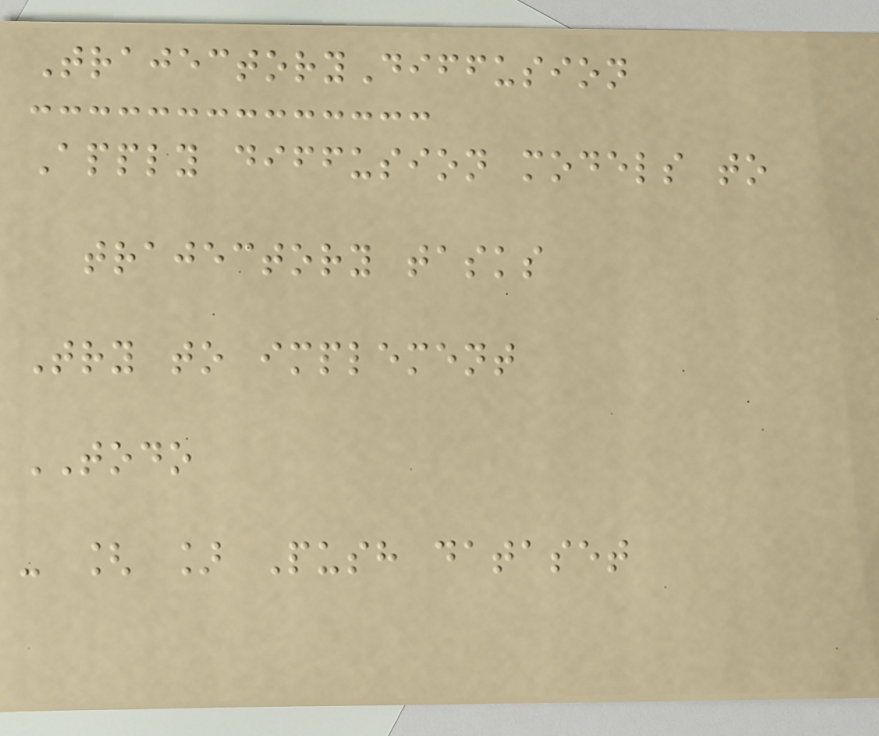TrajectoryDiffusion
Apply diffusion models to
trajectory tasks
Try to implement
TODO
- [ ] Push dataset
